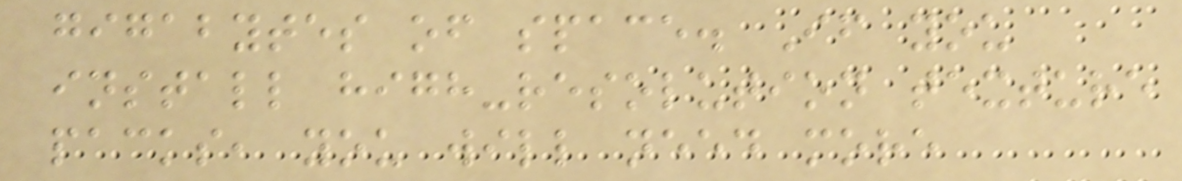gigabytes of space. If you
install high-resolution texture
packs, you will need more
